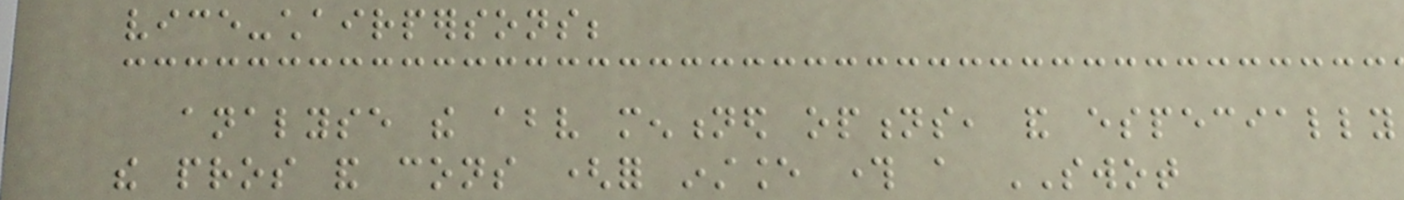vice-chairpersons;
analyse the above mentioned options, and especially
the pros and cons (for instance through a SWOT
